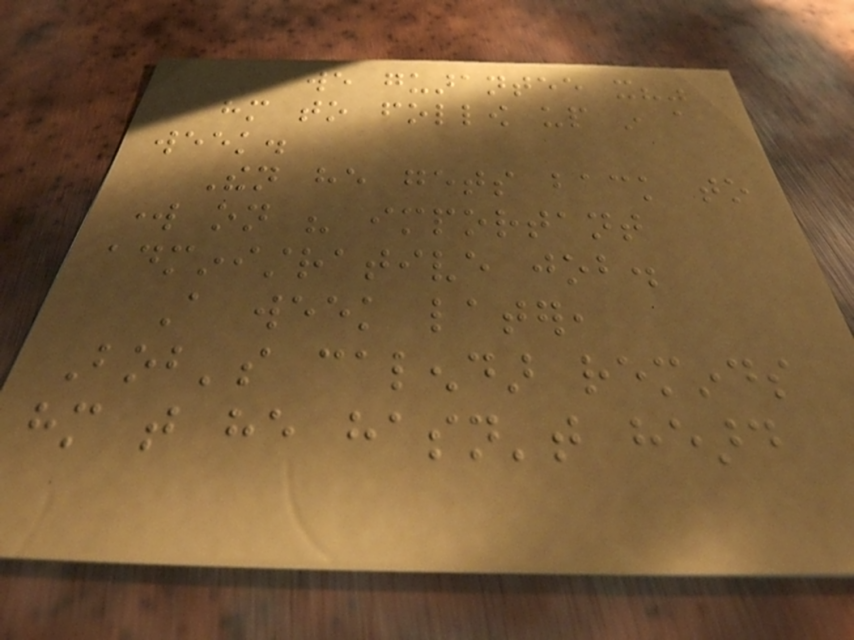Can we guarantee it?"
him to follow up in a
week.
Then he gets back to
work on his important
administrative job.
A week later,
Bob's calendar reminds
him that he hasn't heard
